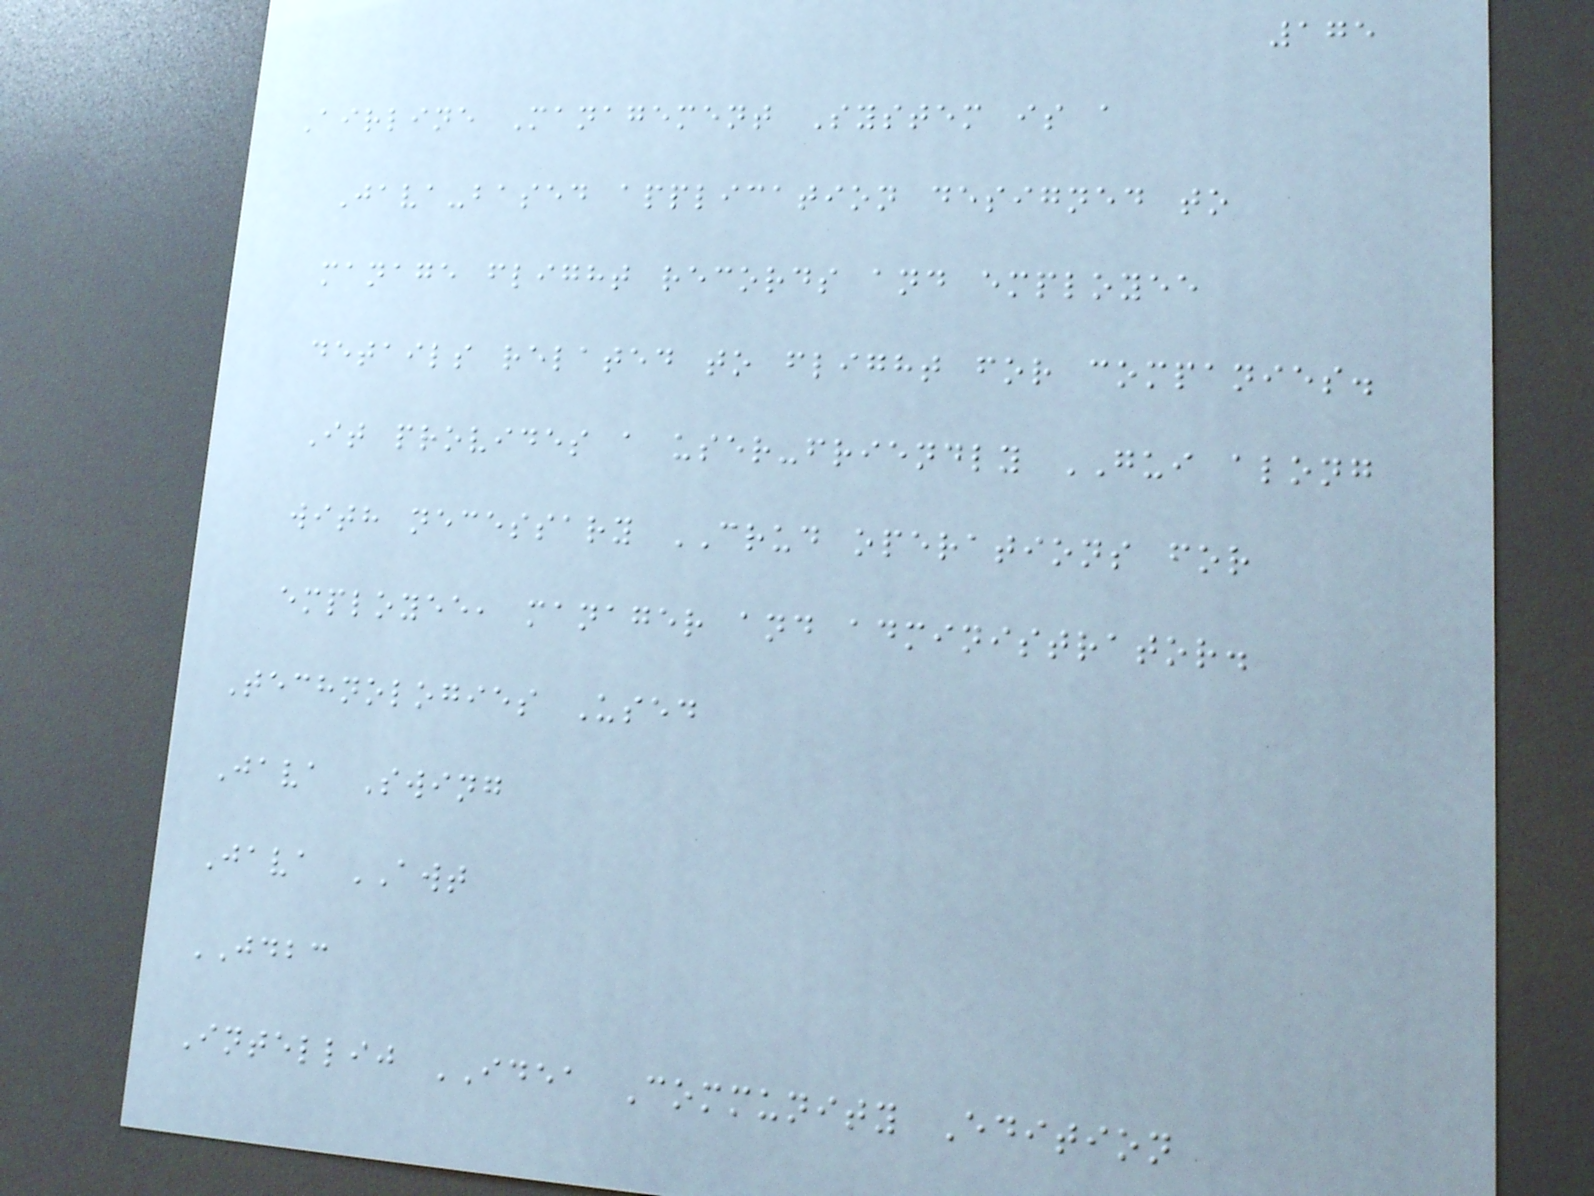175
Airline Management System is a
Java-based application designed to
manage flight records and employee
details related to flight for companies.
It provides a user-friendly GUI along
with necessary CRUD operations for
employee, manager and administrator.
Technologies Used
Java Swing
Java AWT
JDBC
Intellij IDEA Community Edition
